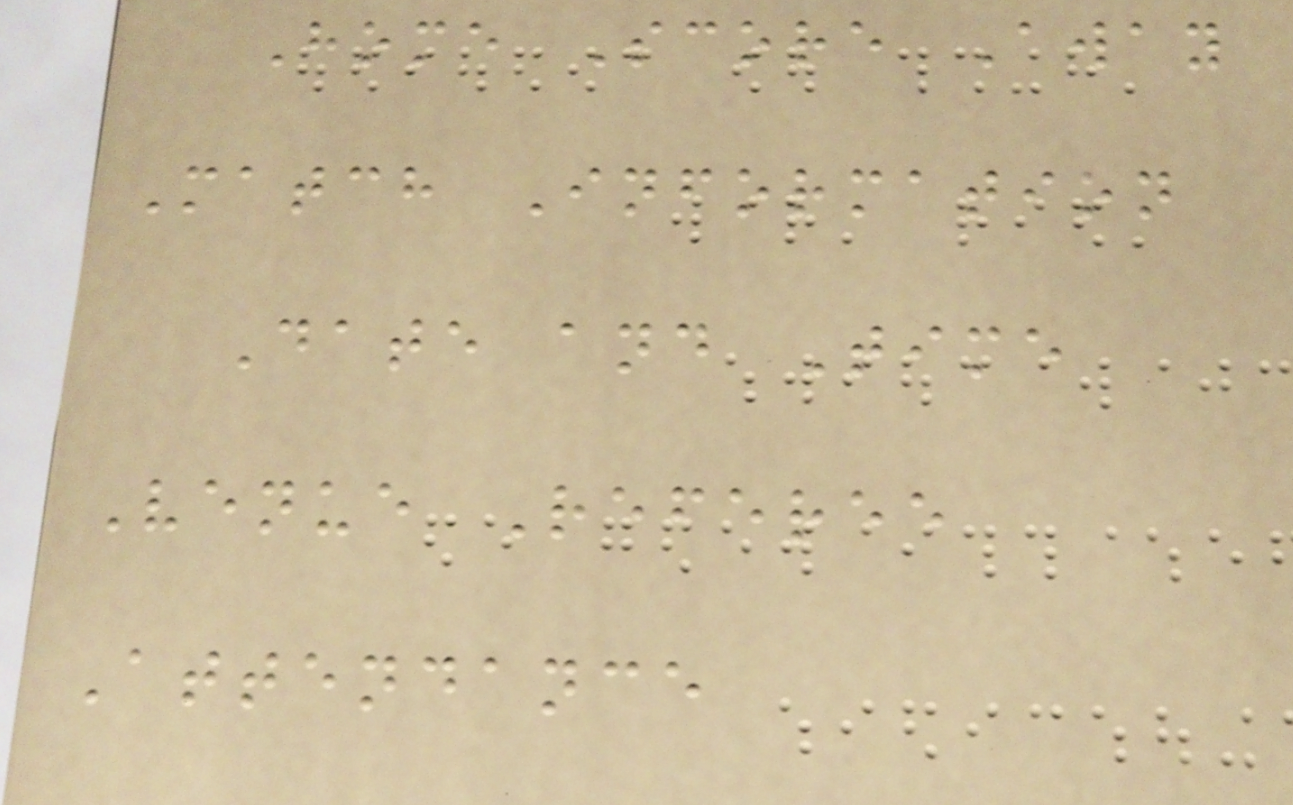Home Score Away
Match Information
Date and Time
Venue Referee
Attendance
